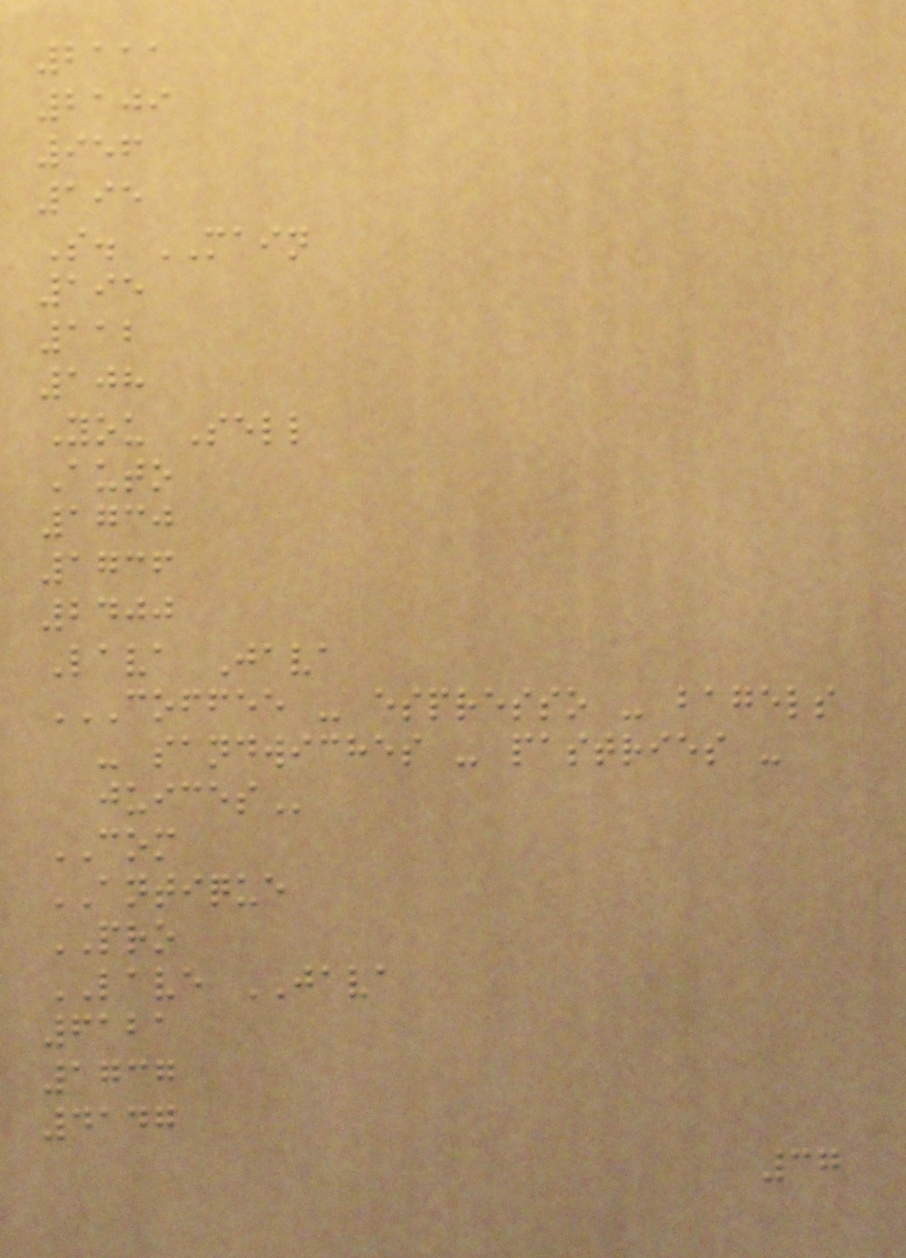2111
2109
956
195
S. MAIN
195
112
108
You Sell
Auto
1730
1736
2400
Lava Java
COFFEE - ESPRESSO - BAGELS
- SANDWICHES - PASTRIES -
JUICES
COM
ANTIQUE
PRO
LAVE JAVA
6121
1737
4147
37
